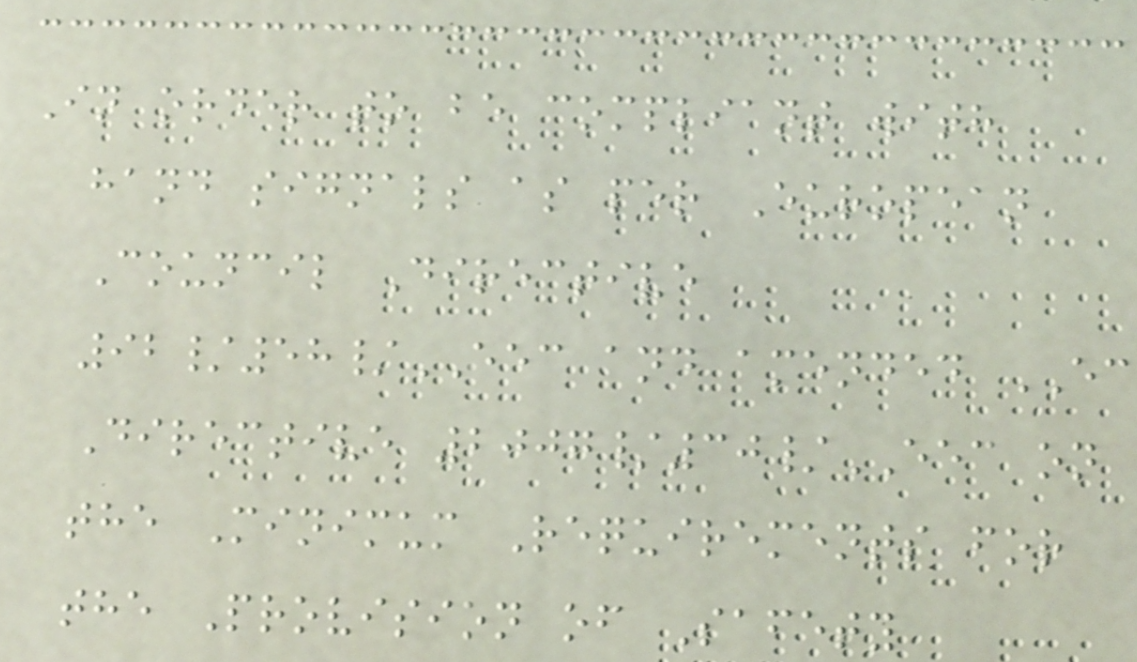In order to be compliant with
hand signals as per European
Council Directive
92/58/EEC and amended EC
Directive 2007/30/EEC on
the Minimum Requirements for
the Provision of Safety
